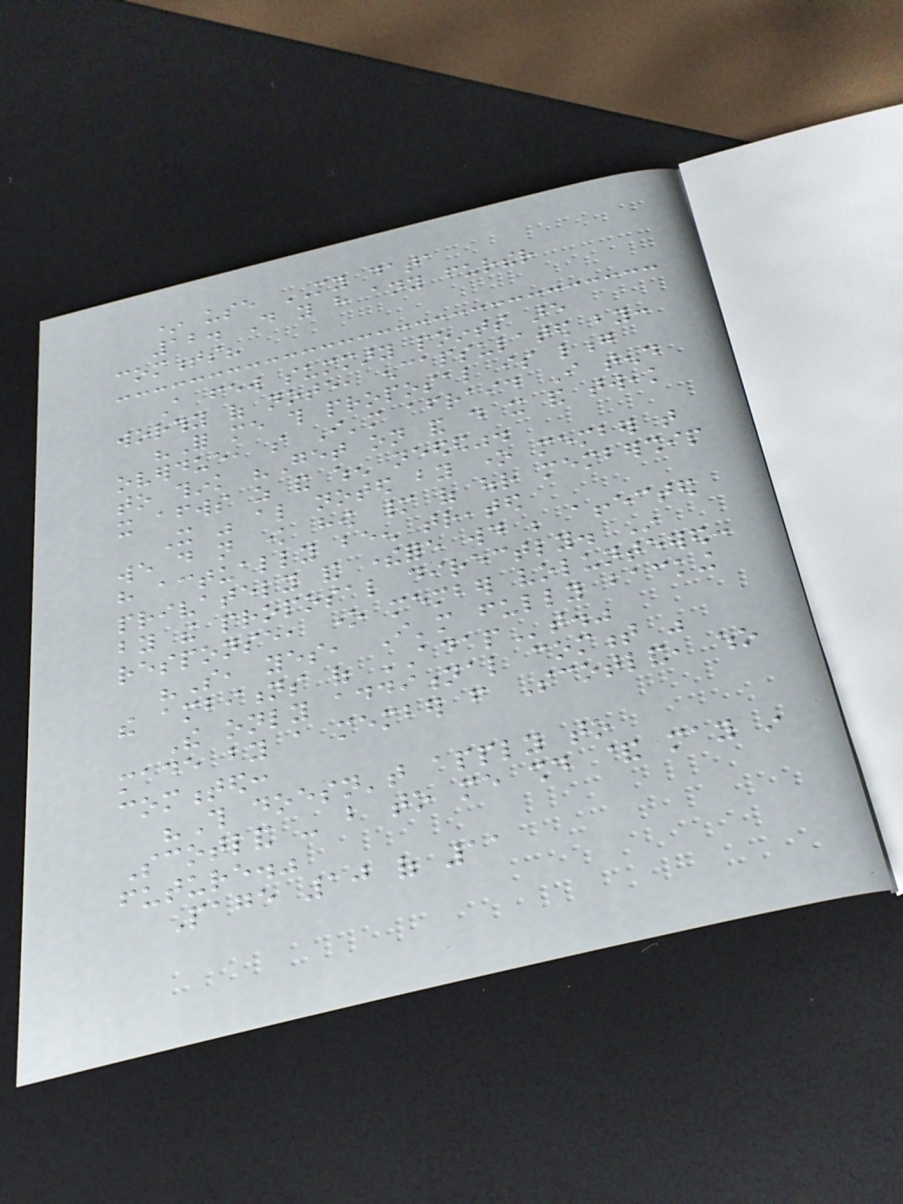* use MY data
12. Do you have any further
comments?
A few summary points are
worthy of note, encapsulated by:
"For me this proposal is long
overdue, so I'm afraid I tend
to think "Get on and do it and tweak
it afterwards as and when needed".
It was also noted by one member that
we do not know how many of our membership
have actually been treated
privately and therefore would be affected
by the proposal directly. In
response, one member volunteered:
"So, yes, I'm fully backing
the ambitions of ADAPt."
The only additional comment was
made by a member from Scotland, who
commented:
"This doesn't apply to
Scotland - but to me should & may in
future."
Page 10 of 11
